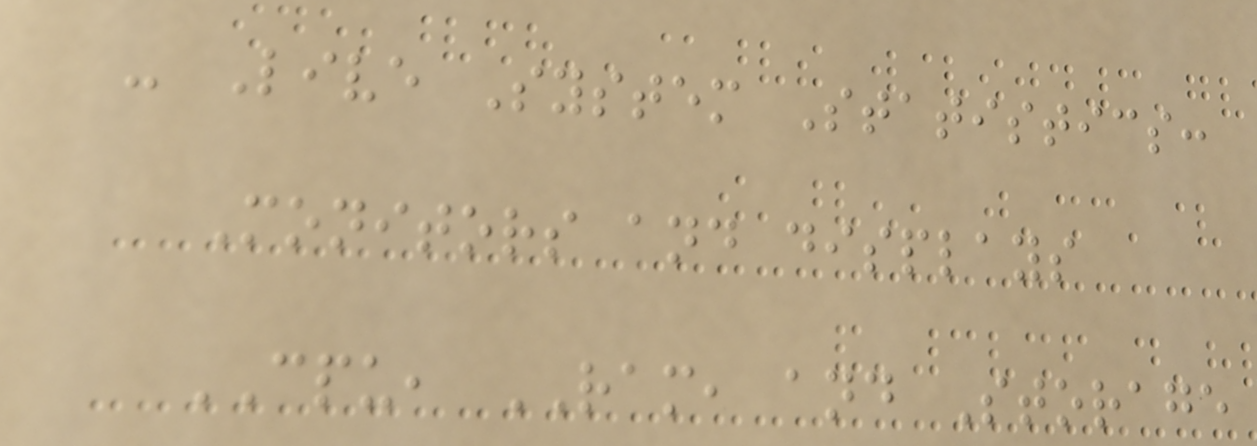- Live System Statistics:
Monitors and displays
CPU, RAM, and Storage
